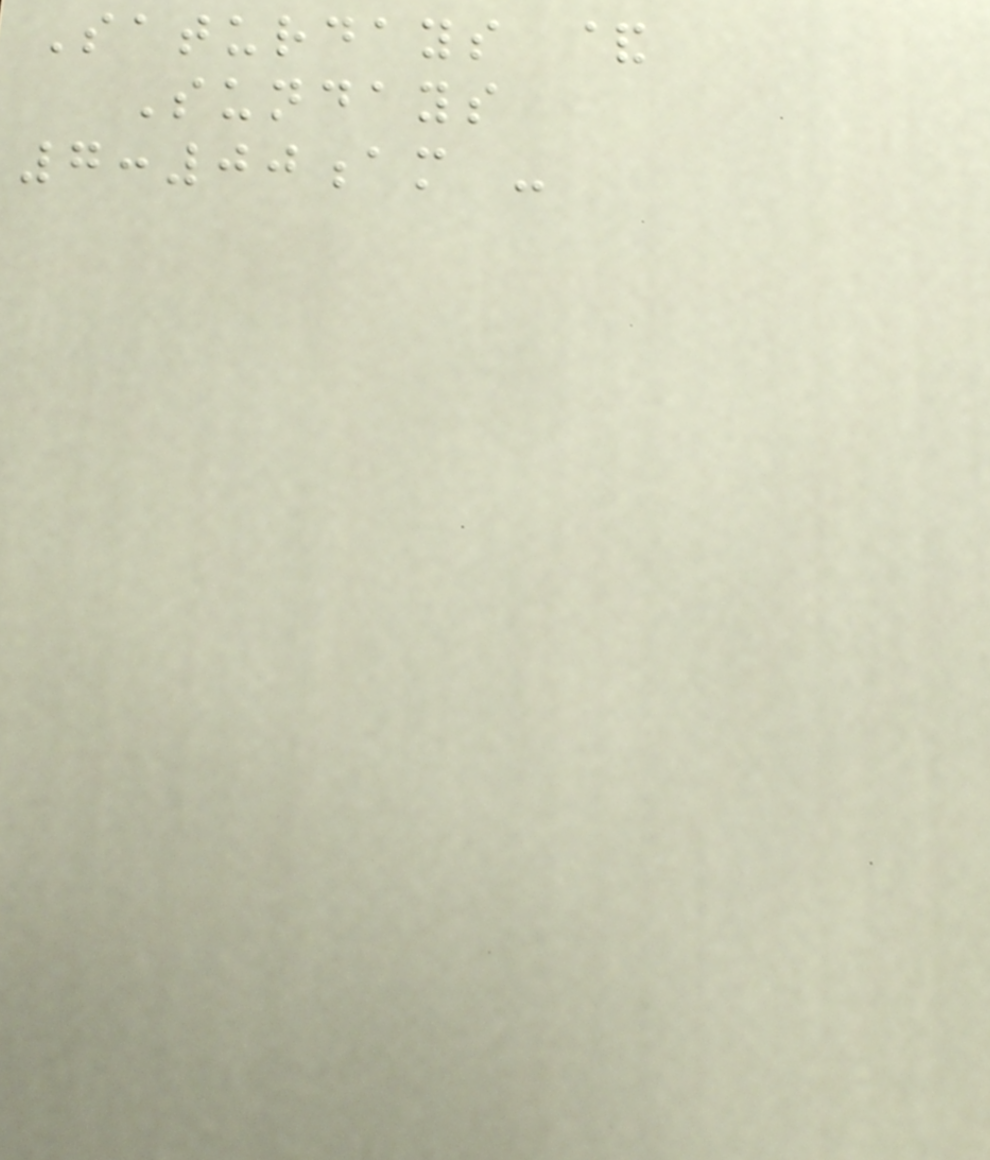Saturdays &
Sundays
7:00am -
